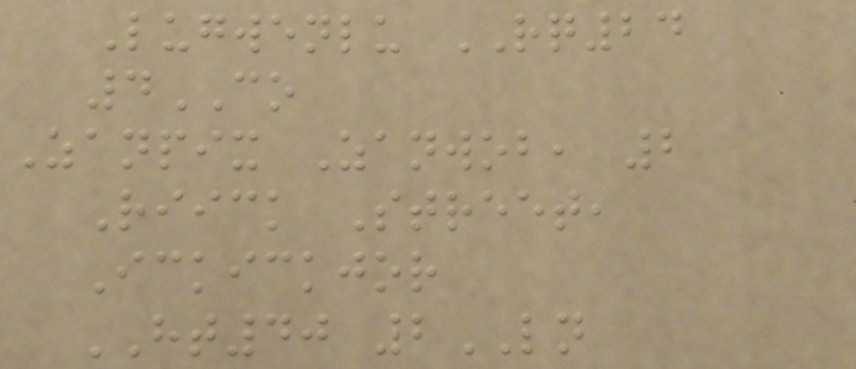Lugwenlu RQ24
4CO
Zanpix Zanwob, 2
Riick Street,
Ickickjor
HT40 2LN
